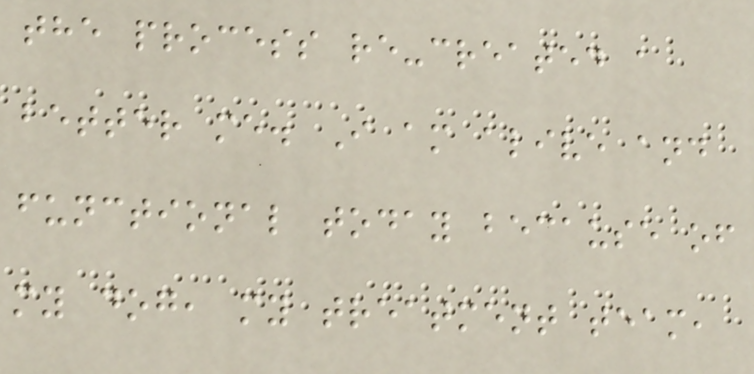the process re-created a
better me. I am alive and
functional today because of
my dog, my treatment team,
